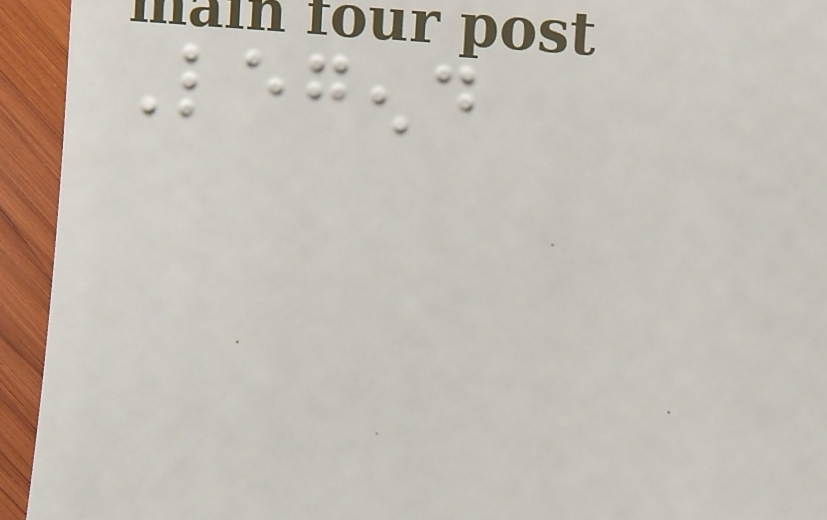Legend
